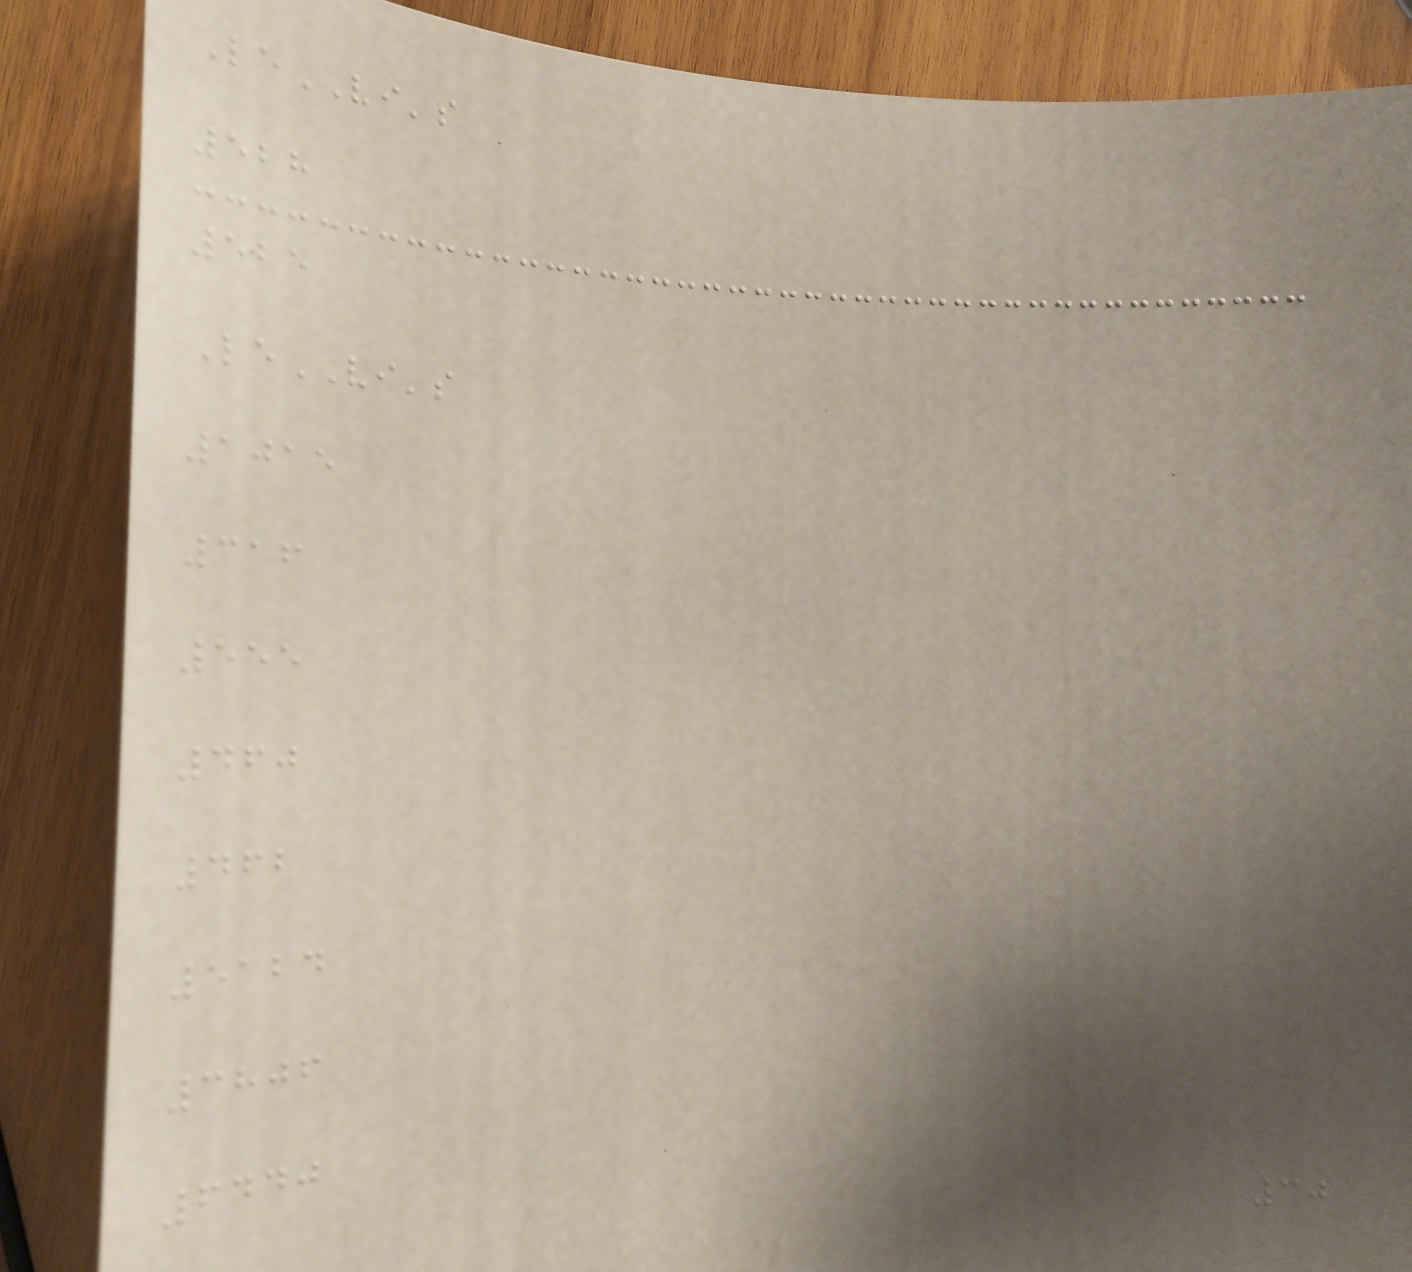LeVI's
528
525
LeVI's
1015
316
555
460
462
5124
3806
6440
30
